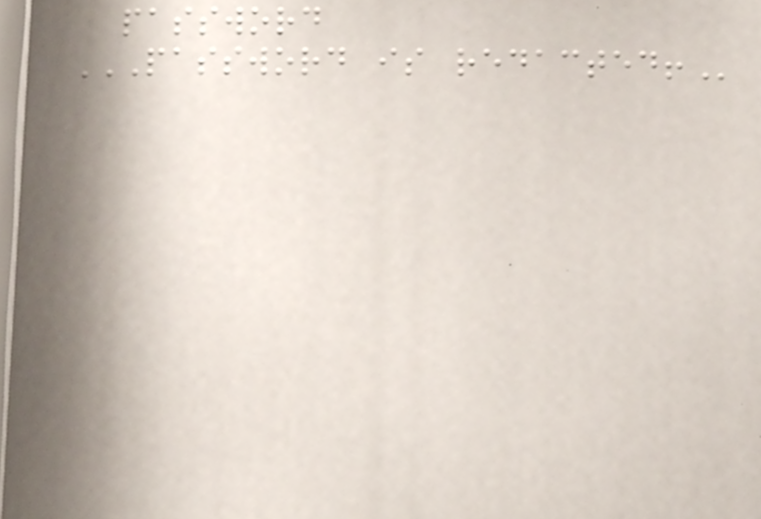password
PASSWORD IS REDACTED!
